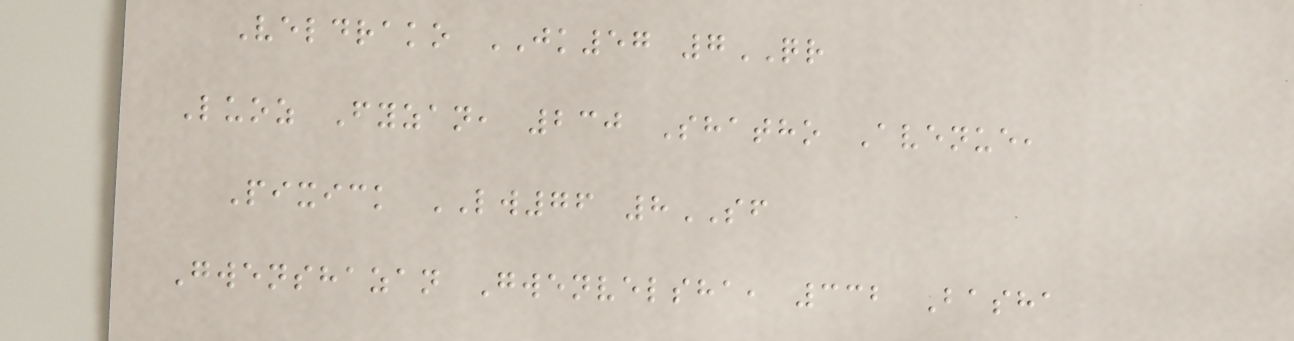Veldrako JK57 7QR
Luoz Fyzan, 230 Shatho Avenue,
Pixick LW76 8SF
Gwenshazan Gwenvelsha, 332 Basha
